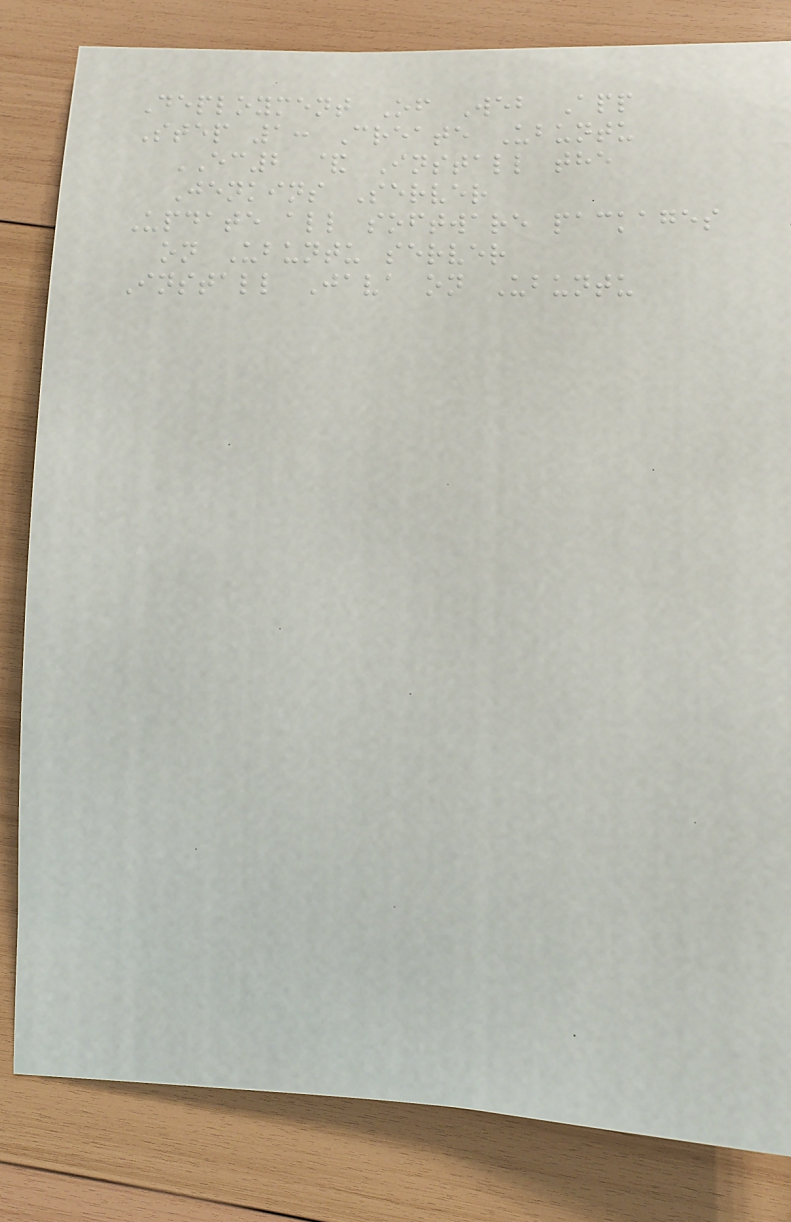Deployment Of Web App
Step 1: Create Ubuntu
EC2 & Install the
Jenkins Server
Update all software packages
on Ubuntu server
Install Java on Ubuntu
